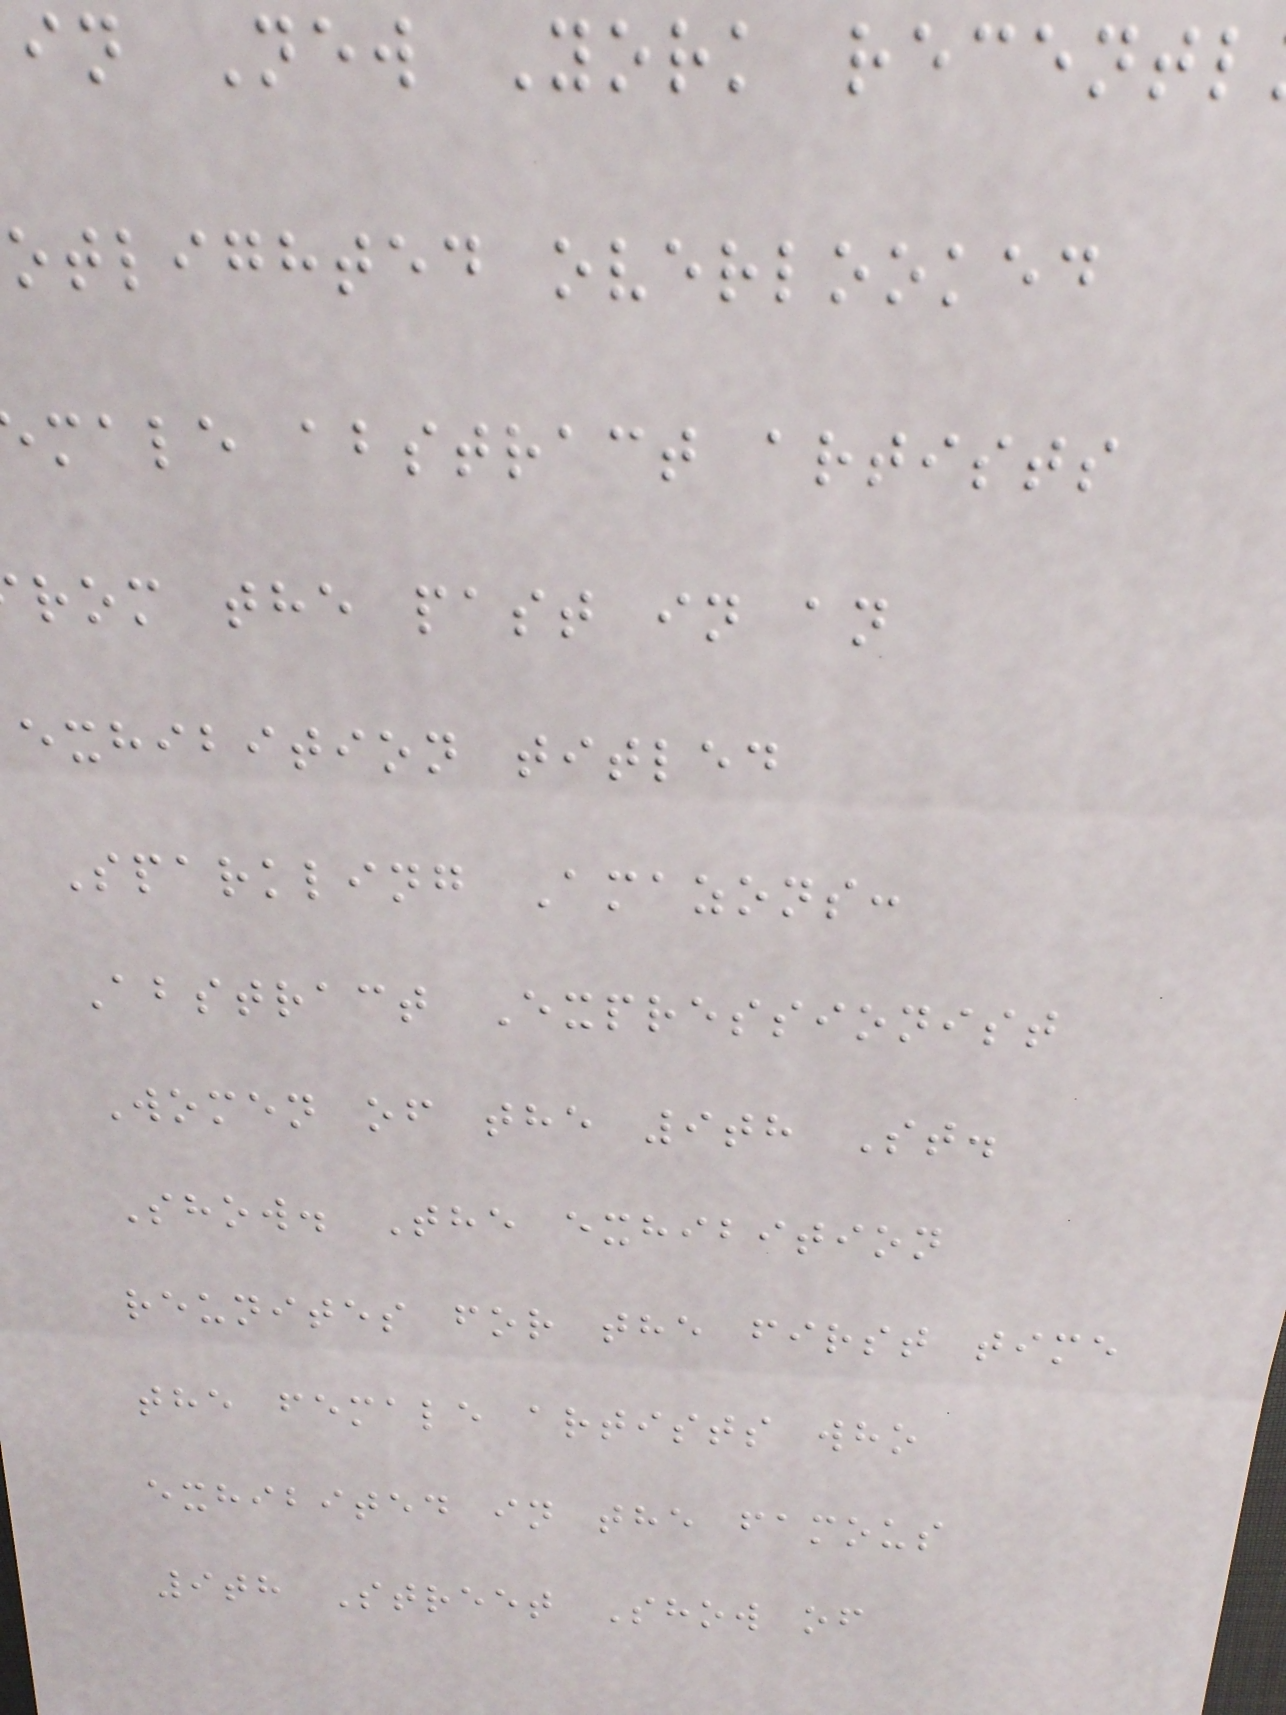in New York recentl
otlighted overlooked
male abstract artists
rom the past in an
exhibition titled
Sparkling Amazons:
Abstract Expressionist
Women of the 9th St.
Show. The exhibition
reunites for the first time
the female artists who
exhibited in the famous
9th Street Show of
